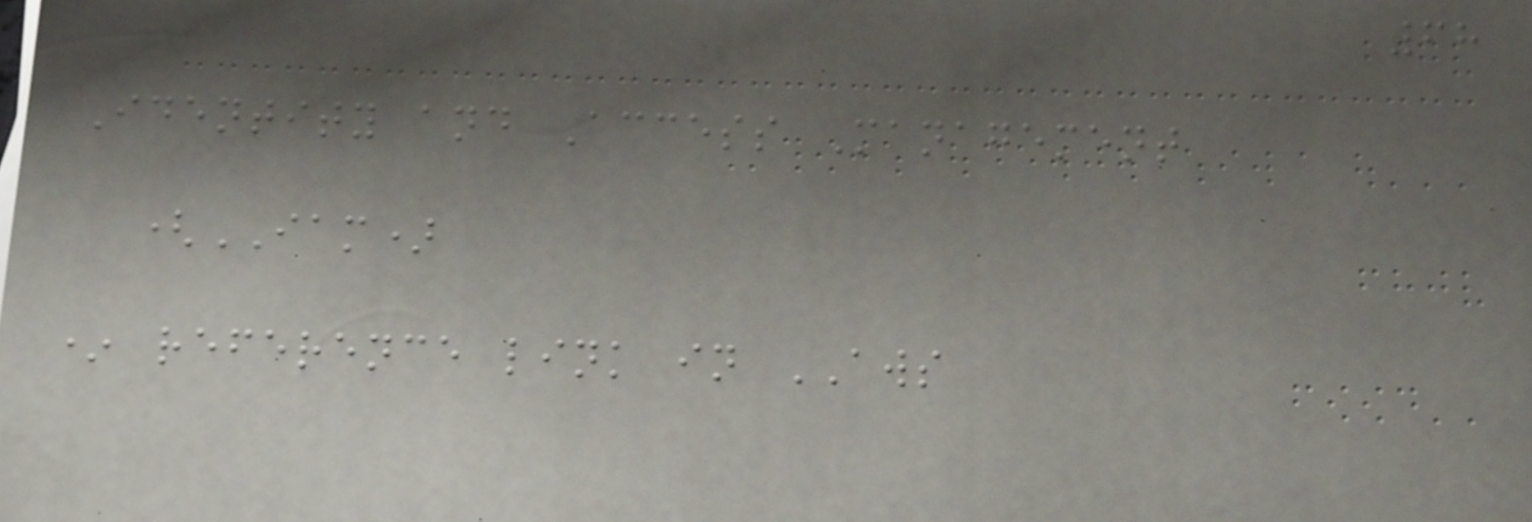68
Identity and Access Management
(IAM)
* reference link in AWS
